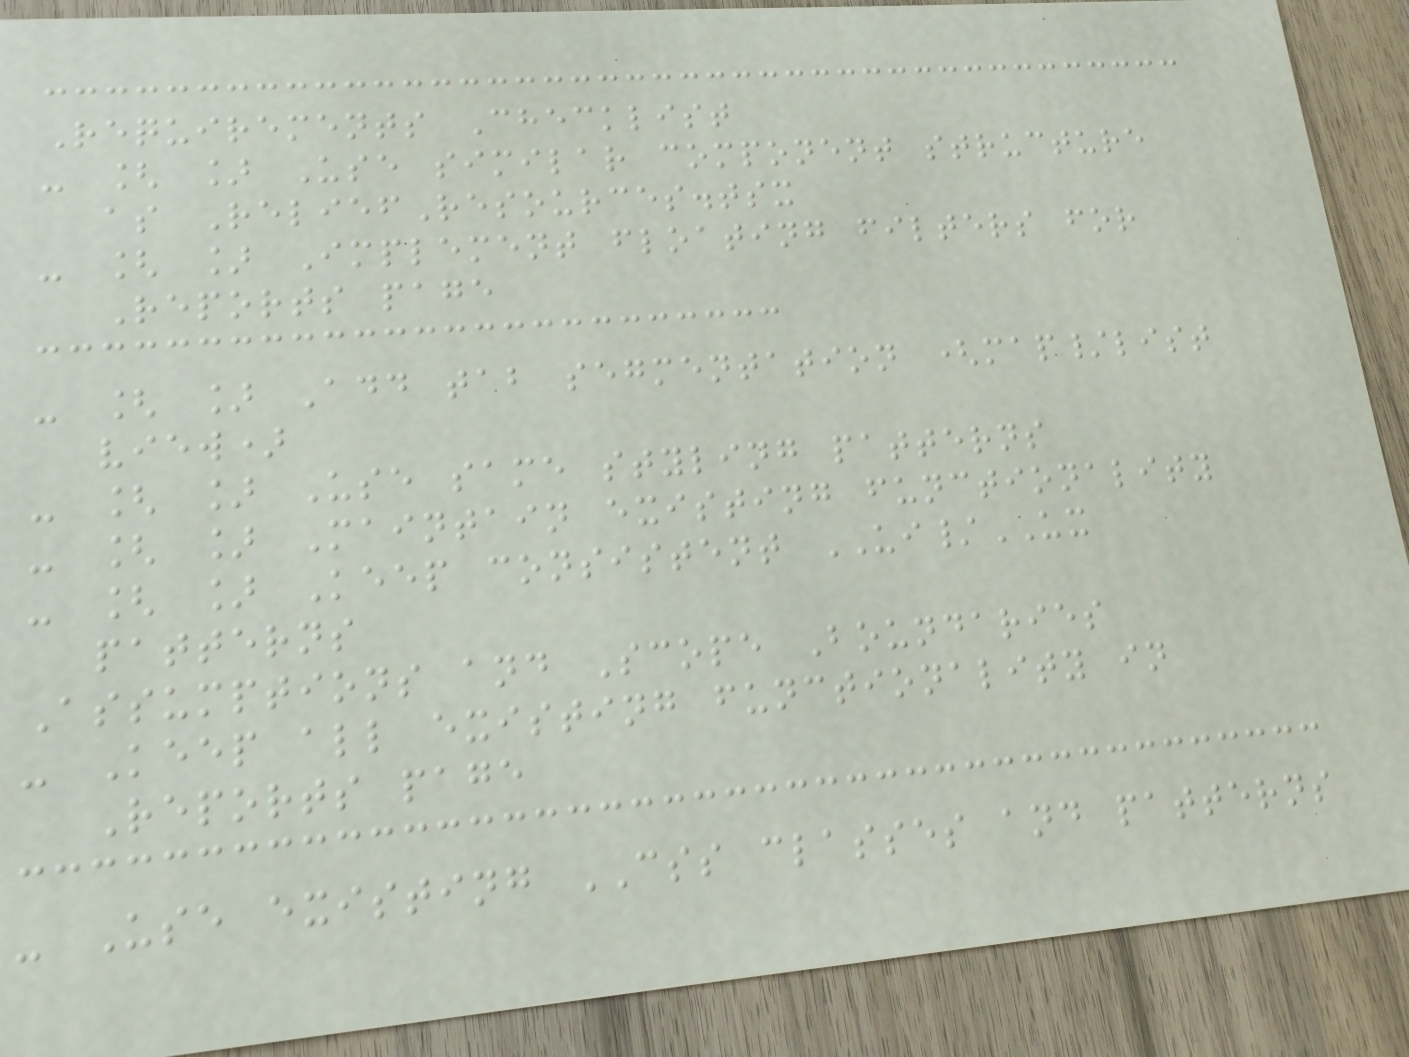Requirements Checklist
- [ ] Use similar component structure
as ReliefResources.tsx
- [ ] Implement floating filters for
Reports page
- [ ] Add tab segmentation (map/list
view)
- [ ] Use same styling patterns
- [ ] Maintain existing functionality
- [ ] Keep consistent UI/UX
patterns
Assumptions and Scope Boundaries
- Keep all existing functionality in
Reports page
- Use existing CSS classes and patterns
